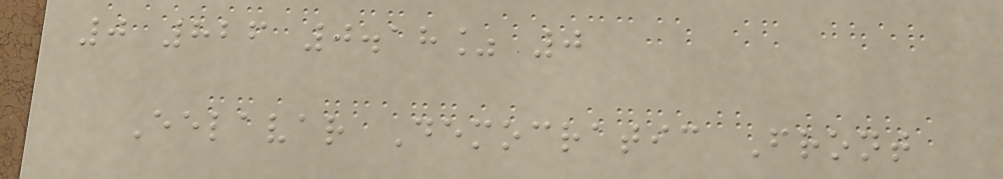0 826 0.18% 0
Eelavar Democratic Front
